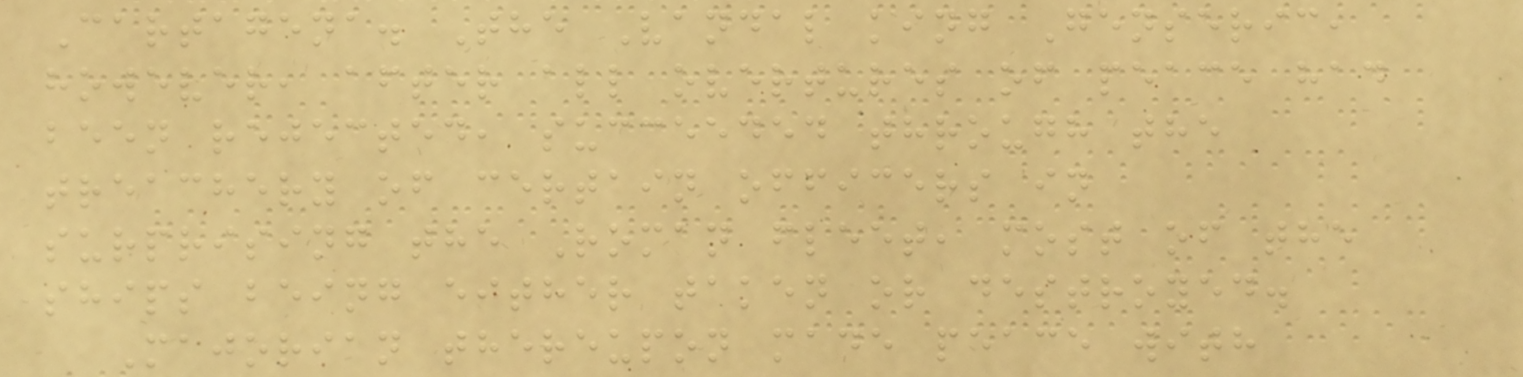Cartagena. The Vandal king Genseric,
however, after all overtures of peace had
been rejected, succeeded through the
treachery of certain officers in
surprising the Roman fleet, most of the
ships being either taken or destroyed.
Majorian thereupon made peace with
